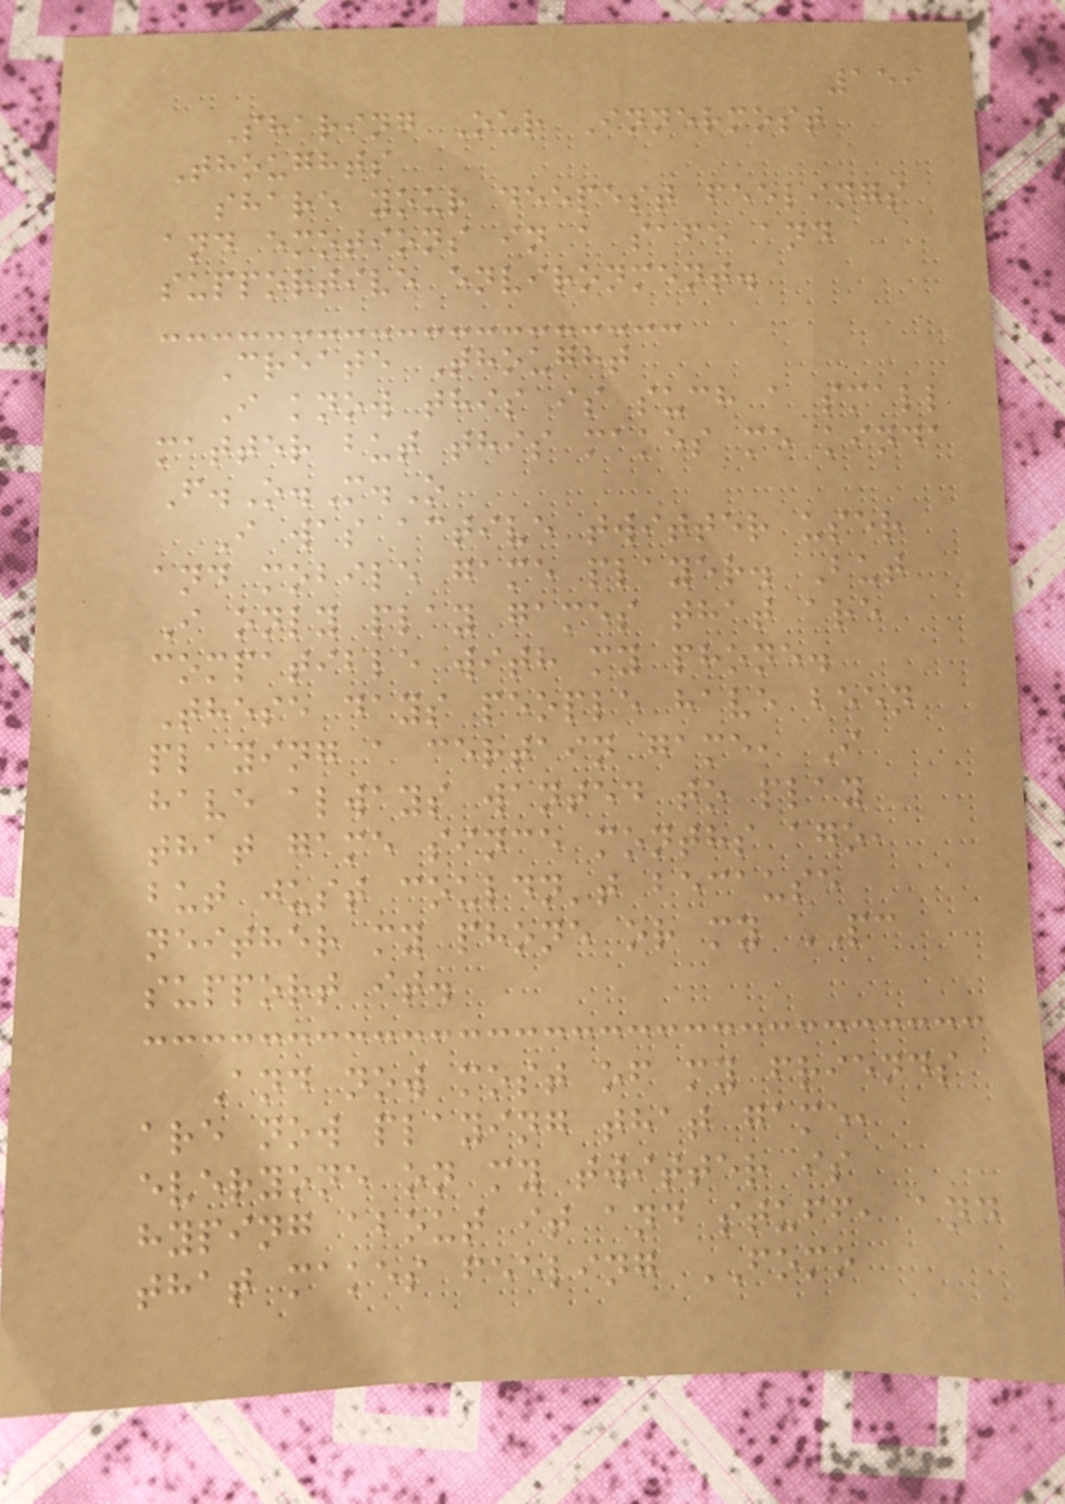159
Sharing Our Innermost
Thoughts
share your deepest feelings
and emotions in a safe and
supportive environment.
Create Thought
I know this is such a small
matter but this makes me kinda
F.O.M.O
I was active twitter user
and mobile game player. But
I only play games that are
compatible with my phone.
These days people have been
playing a certain game, I
have always wanted to play
that game since months ago,
but just couldn't because
neither my phone or my PC
support it.
And now most of my friends
are now playing that game,
everyone on my twitter is
hyping about it and stuff, and
that makes feeling FOMO
